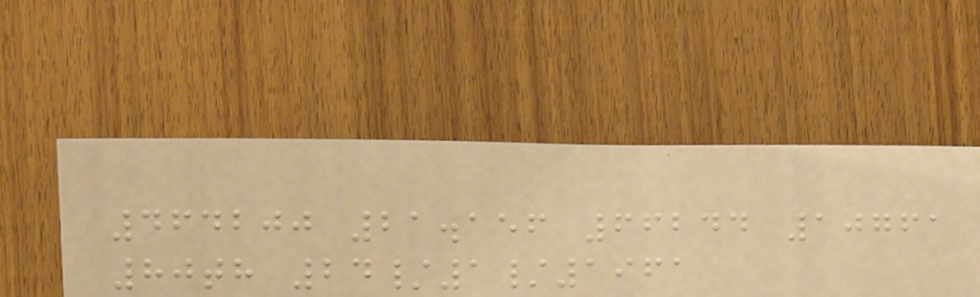464200 21.156 66244 10761
80th 24/1/1961
